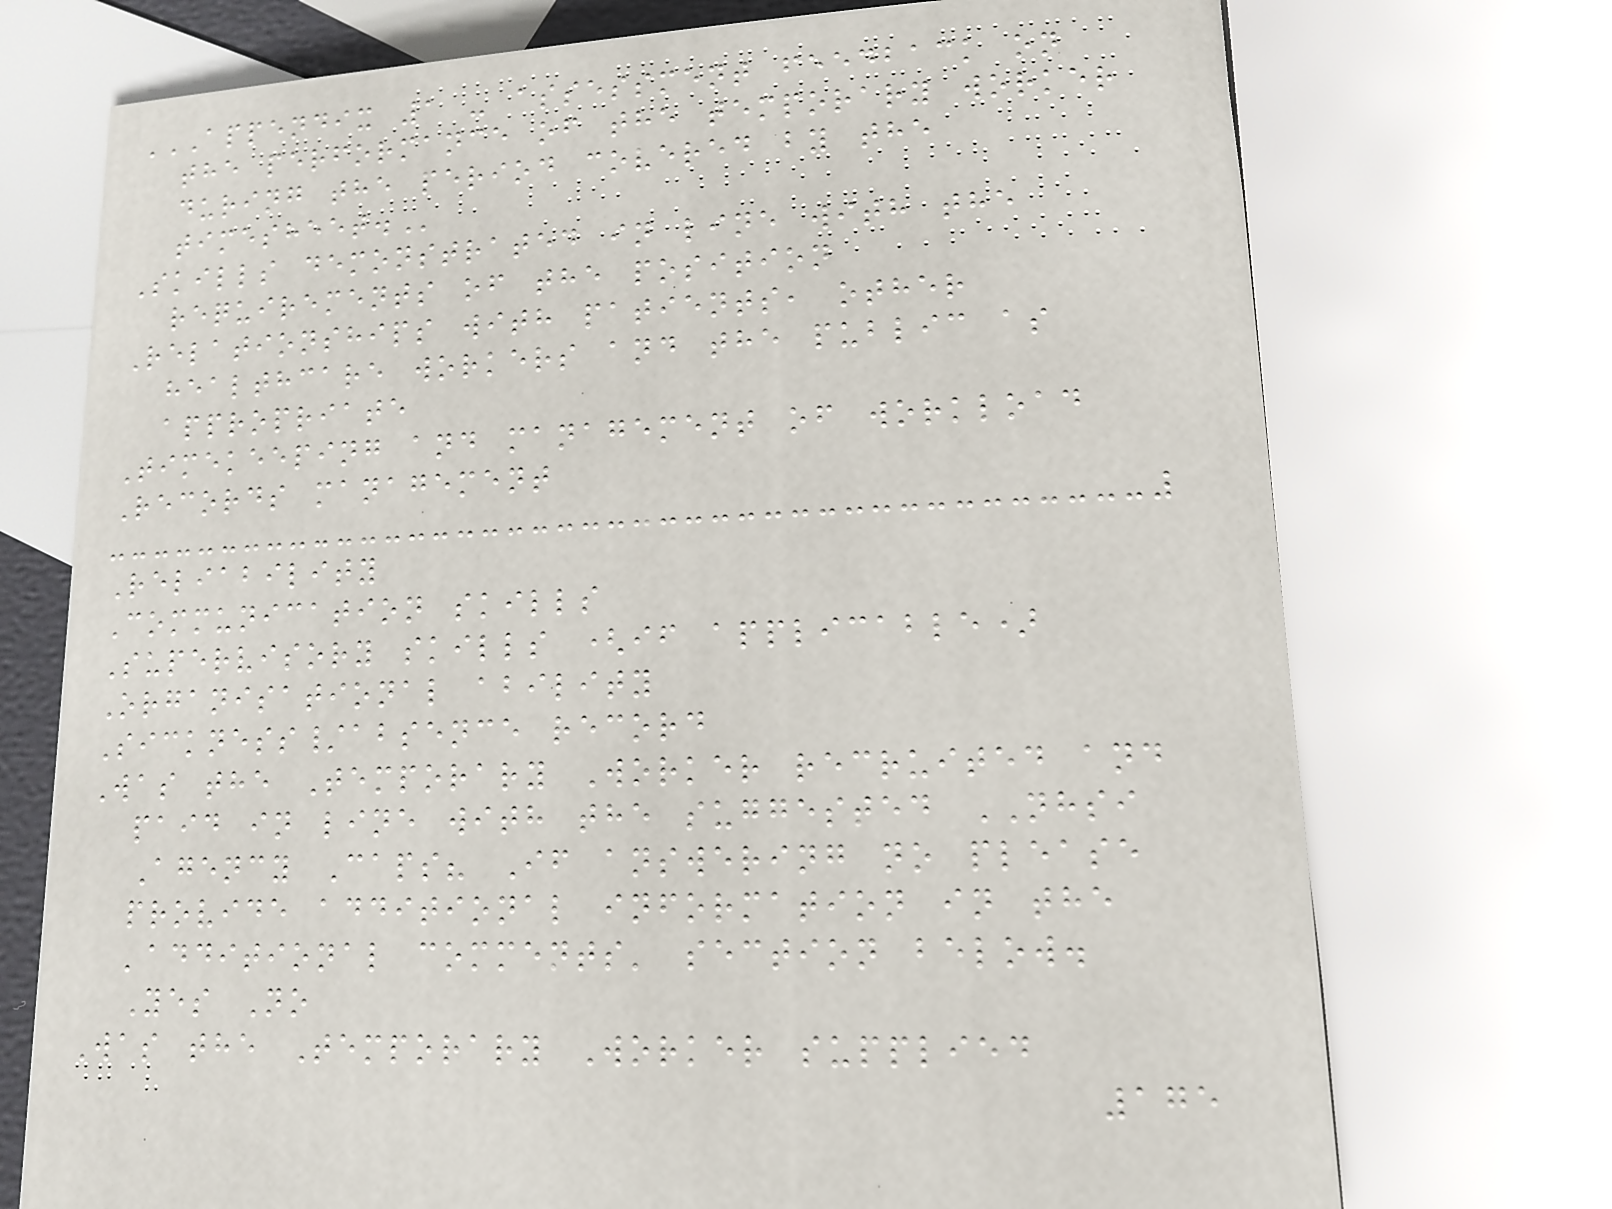APPENDIX 1 - ASSESSMENT FEEDBACK ON
THE PERFORMANCE OF THE TEMPORARY WORKER
DURING THE PERIOD COVERED BY THE
TIMESHEET.
Skills demonstrated in line with the
requirements of the position
Relationships with patients, other
healthcare workers and the public as
appropriate
Timekeeping and management of workload
Records management
Reliability
Communication skills
Supervisory skills (if applicable)
Organisational ability
Sickness/absence record
Was the Temporary Worker recruited and
paid in line with the suggested NHSI
Agency Caps? If answering no please
provide additional information in the
'additional comments' section below.
Yes No
Was the Temporary Worker supplied
175
